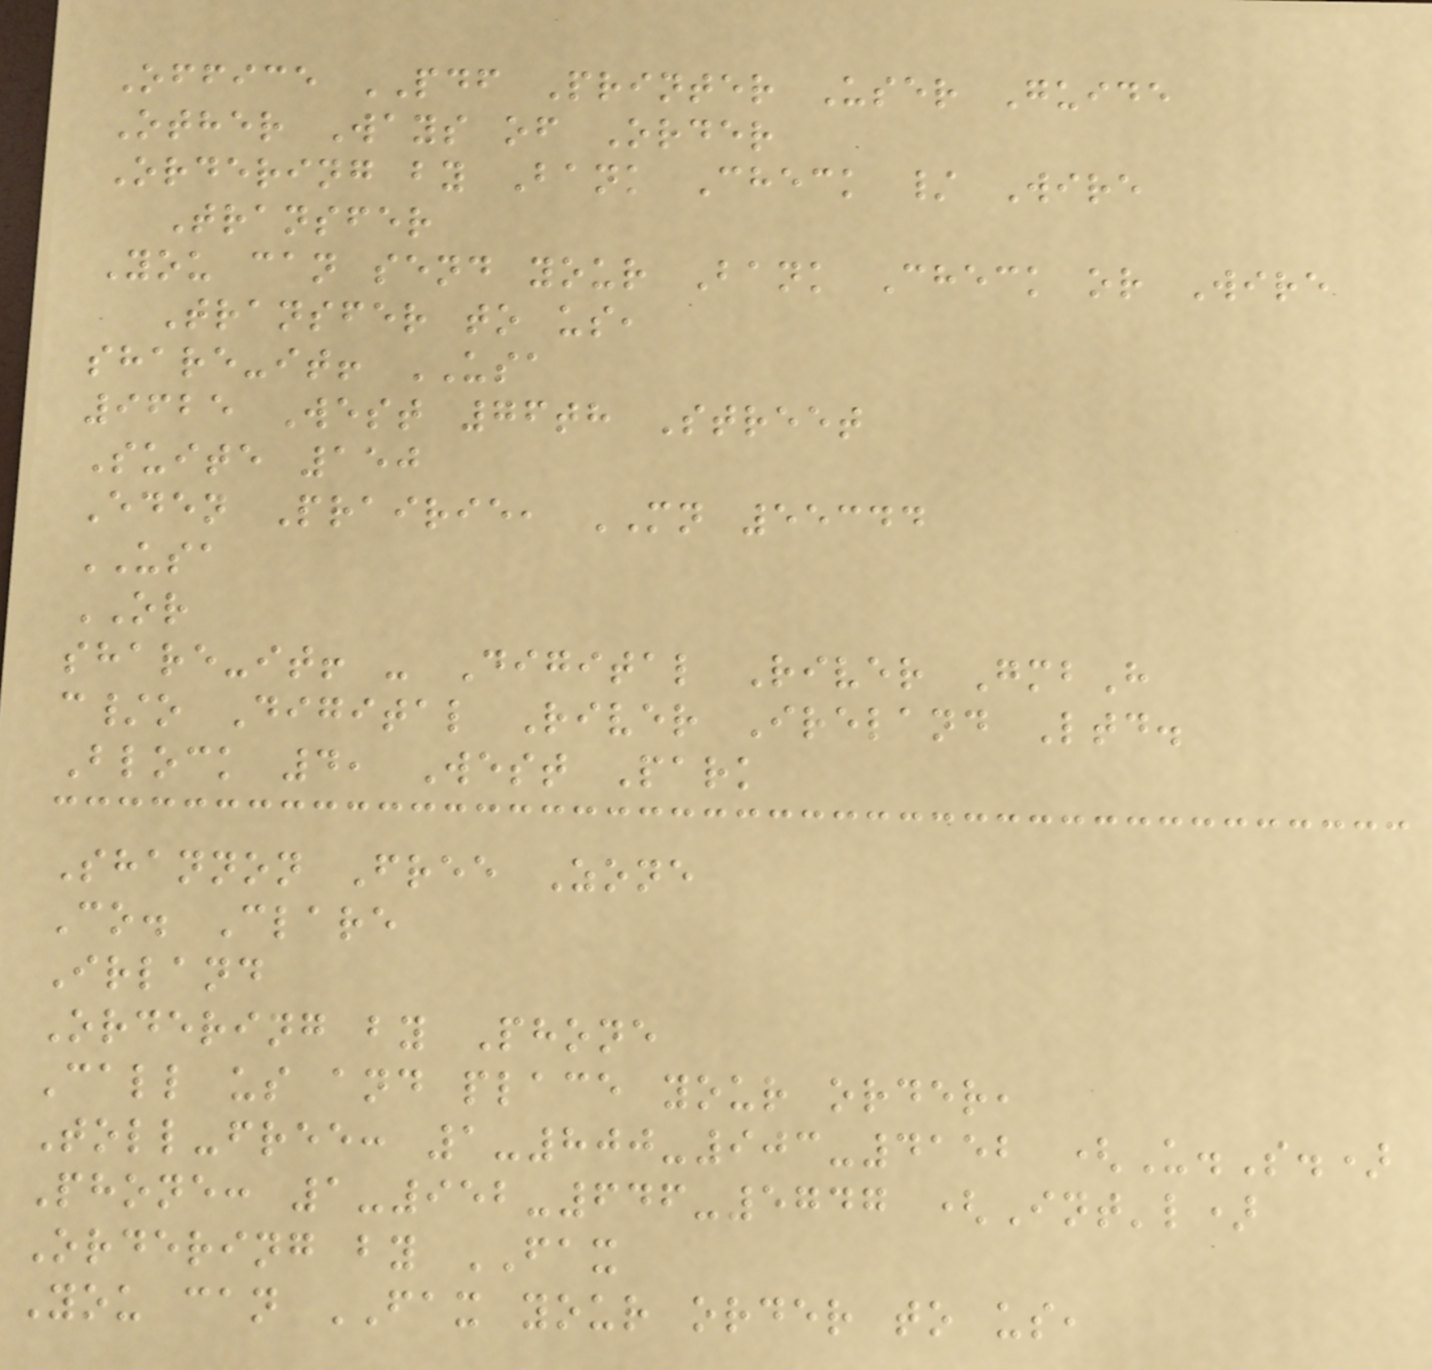Office PDF Printer User Guide
Other Ways of Order
Ordering by Bank Check / Wire
Transfer
You can send your Bank Check or Wire
Transfer to us,
share-it! USA
9625 West 76th Street
Suite 150
Eden Prairie, MN 55344
USA
OR
share-it! - Digital River GmbH
c/o Digital River Ireland Ltd.
Block 4, West Park
Shannon Free Zone
Co. Clare
Irland
Ordering by Phone
Call us and place your order,
Toll-free: 1-800-903-4152 (U.S.)
Phone: 1-952-646-5747 (Int'l)
Ordering by FAX
You can FAX your order to us,
